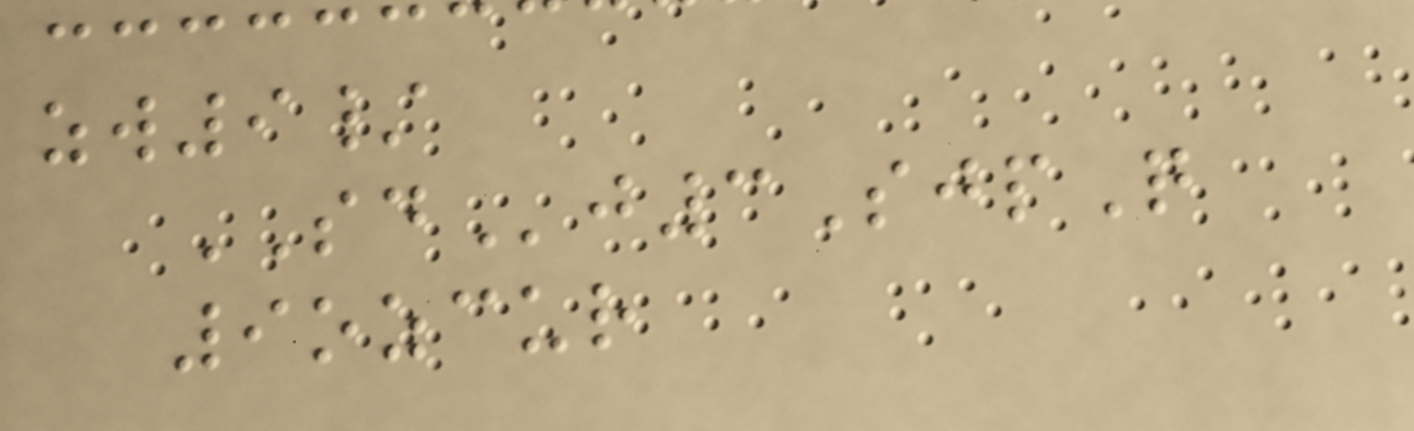zw9/
SDj3SjpQ
9ozcur
